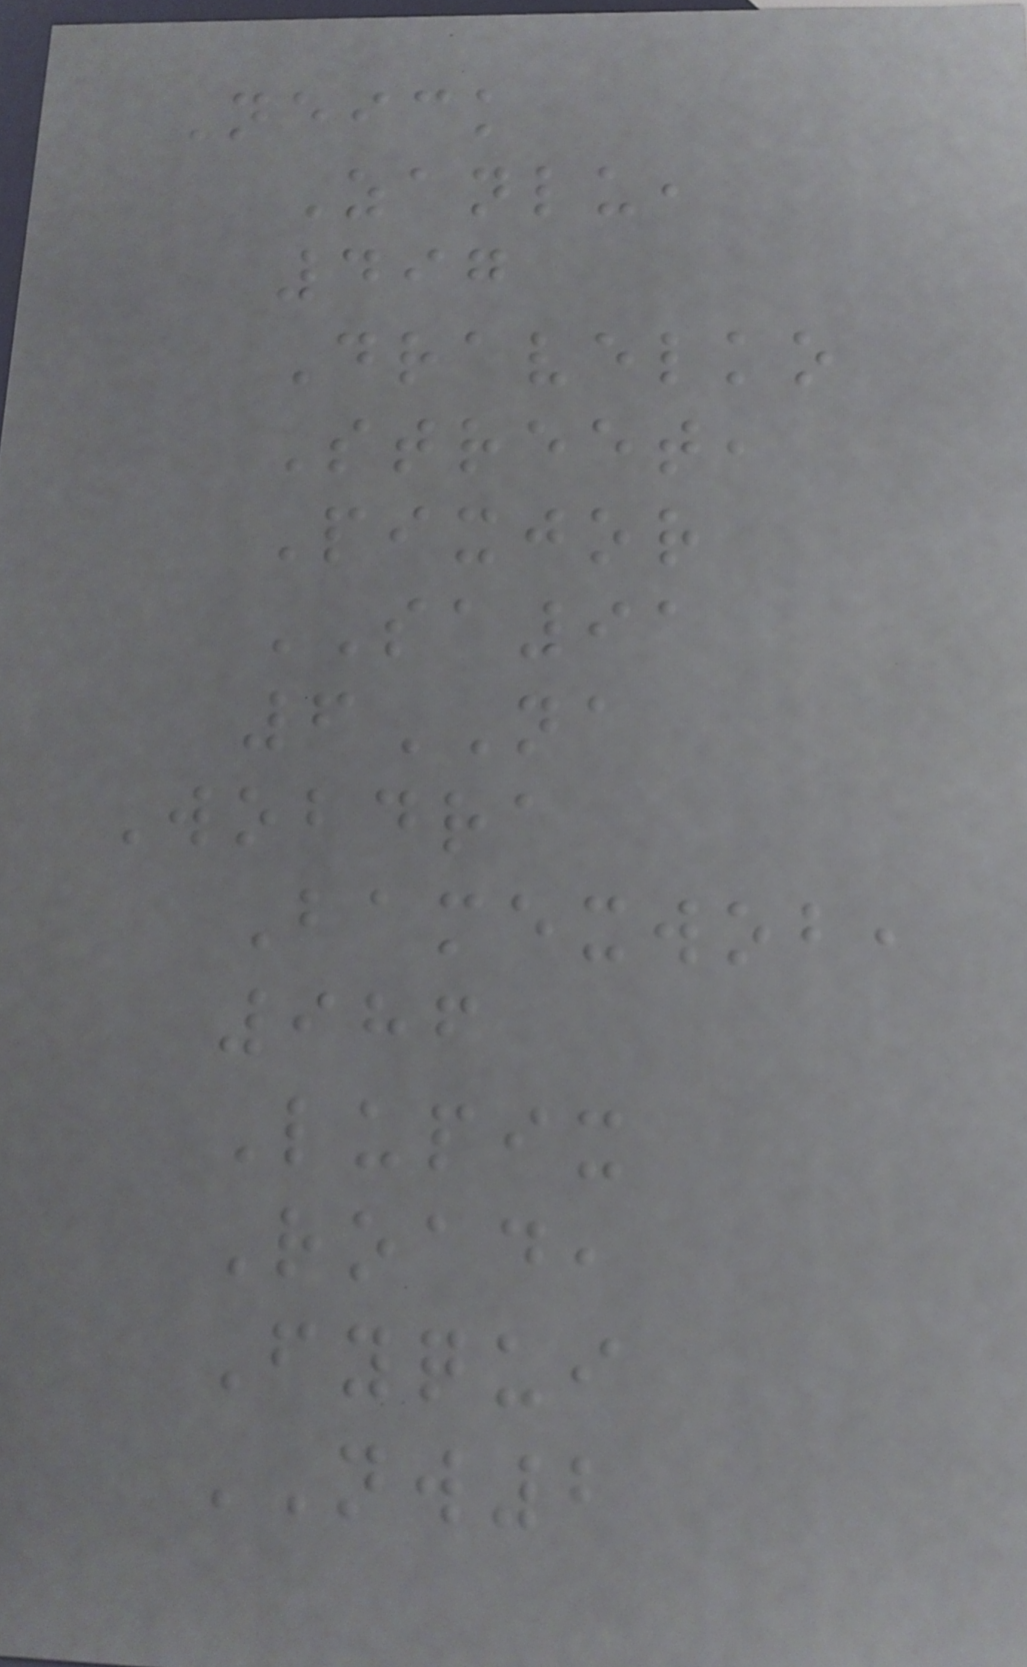Neick
Zanlu,
497
Dravelko
Street,
Pixjor
SA91
6NA
Wobdra
Bamexwob,
986
Lupix
Road,
Fyqui
NW2
